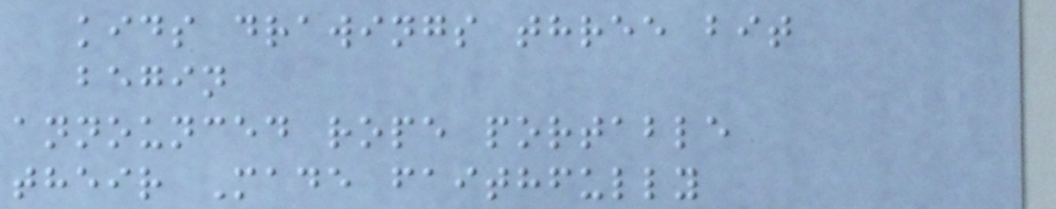kids drawings three bit
begin
announced rope portable
their Made faithfully
